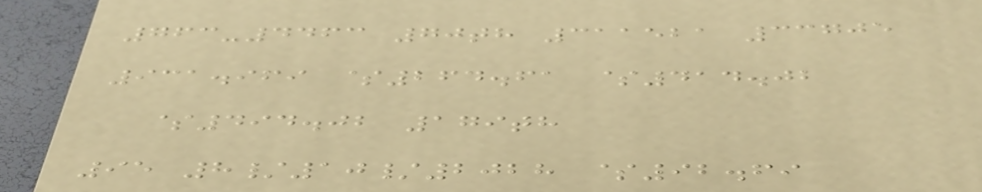763-4463 70th 311521 33705
931.969 $264.61 $414.02
$494.02 179th
95 8/10/2028 $92.69
